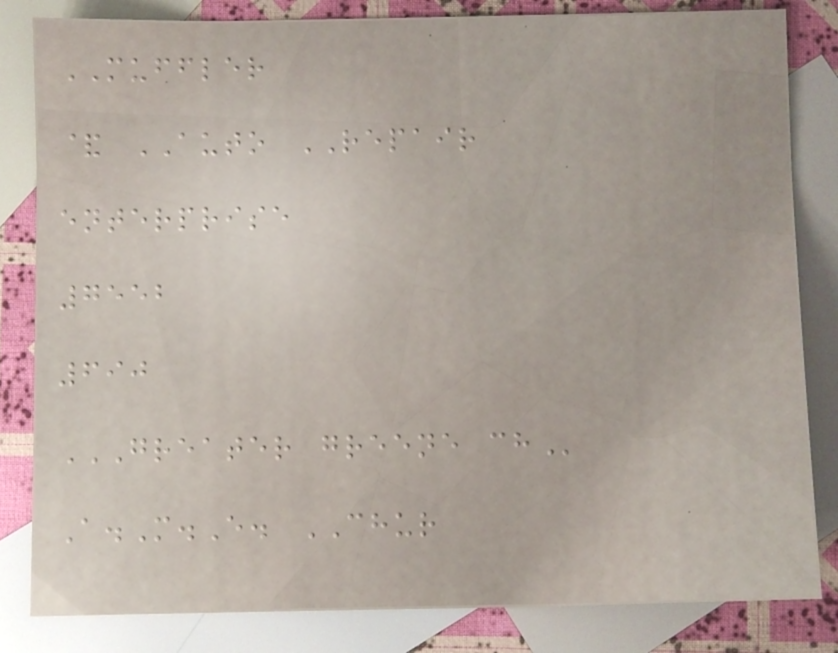MUFFLER
& AUTO REPAIR
enterprise
7552
690
GREATER GREENE CH
A.M.E. CHUR
